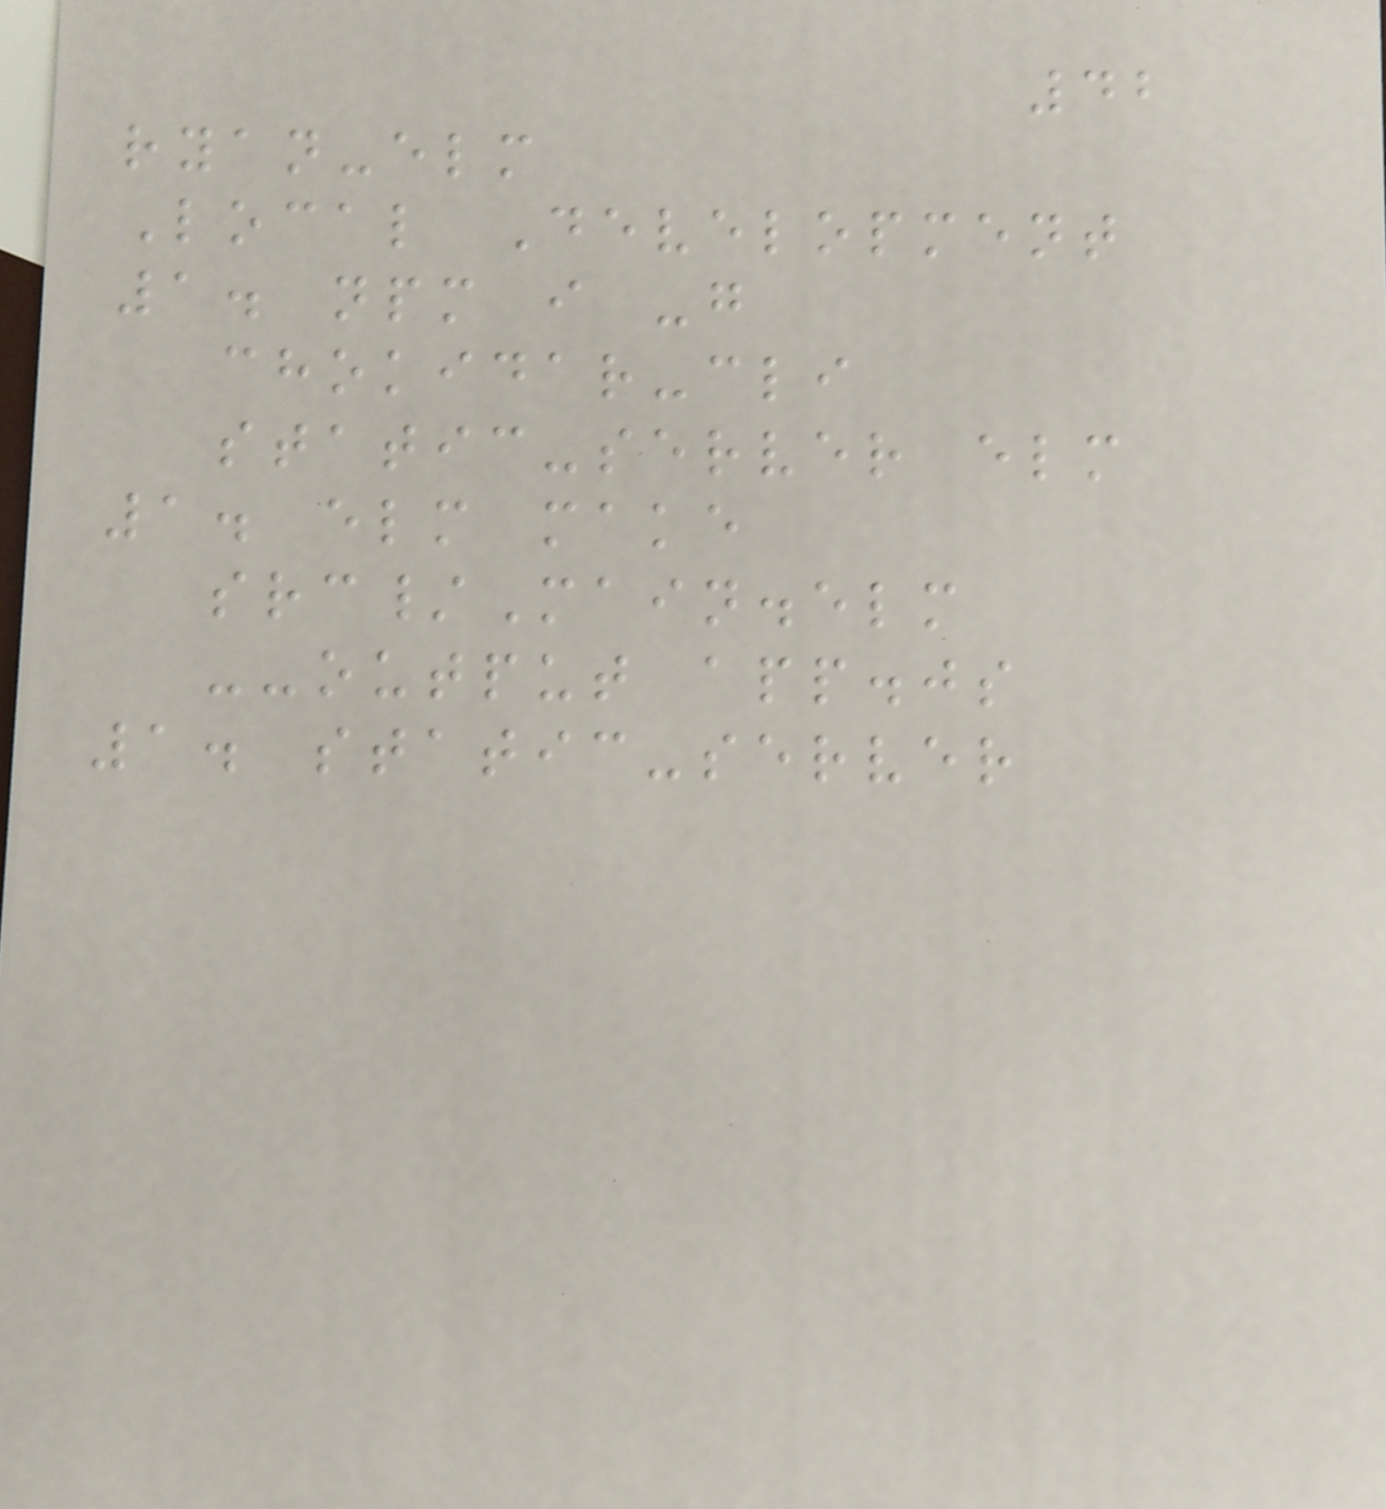42
ryan-elm
Local Development
1. npm i -g
chokidar-cli
static-server elm
1. elm make
src/Main.elm
--output app.js
1. static-server
